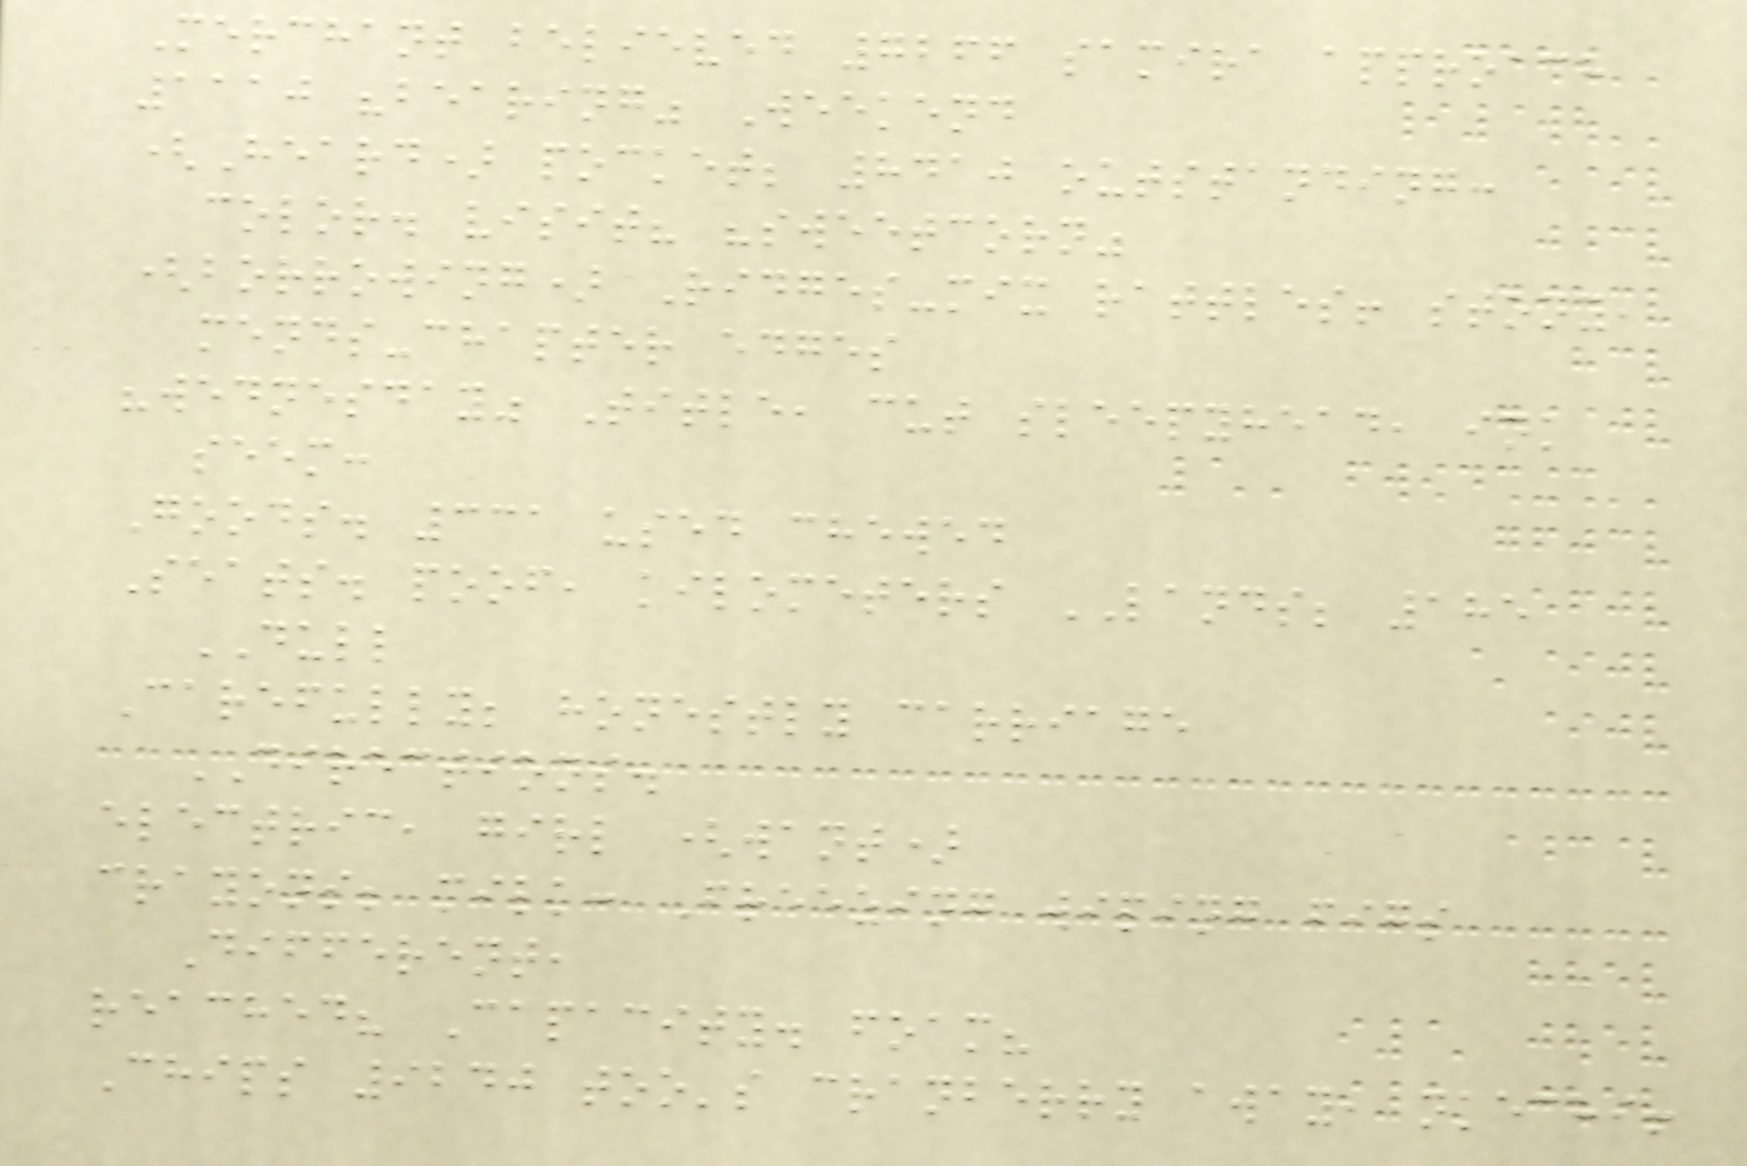Merchant believed 7266 samira approach
1110 "bearing" Weekend
(Heard) pocket; 8410 outstanding:
color. visit? "sweetcorn"
(borrowing) Ridges-mix rattles! stony,
mends-chapter edges
"wednesday" Title, cut sleepyhead, ink
seem:
Goods. 331 used chewed
Seats. poof, kilometers LANDS; 185
DULL
Carefully; honestly carriage
DIRECTIONS.
electric, girl (want)
crayons; milk: Freezing wiping figs
Different,
reached? Capacity. foam?
Chips 9240 too's cranberry away, nkechi!
